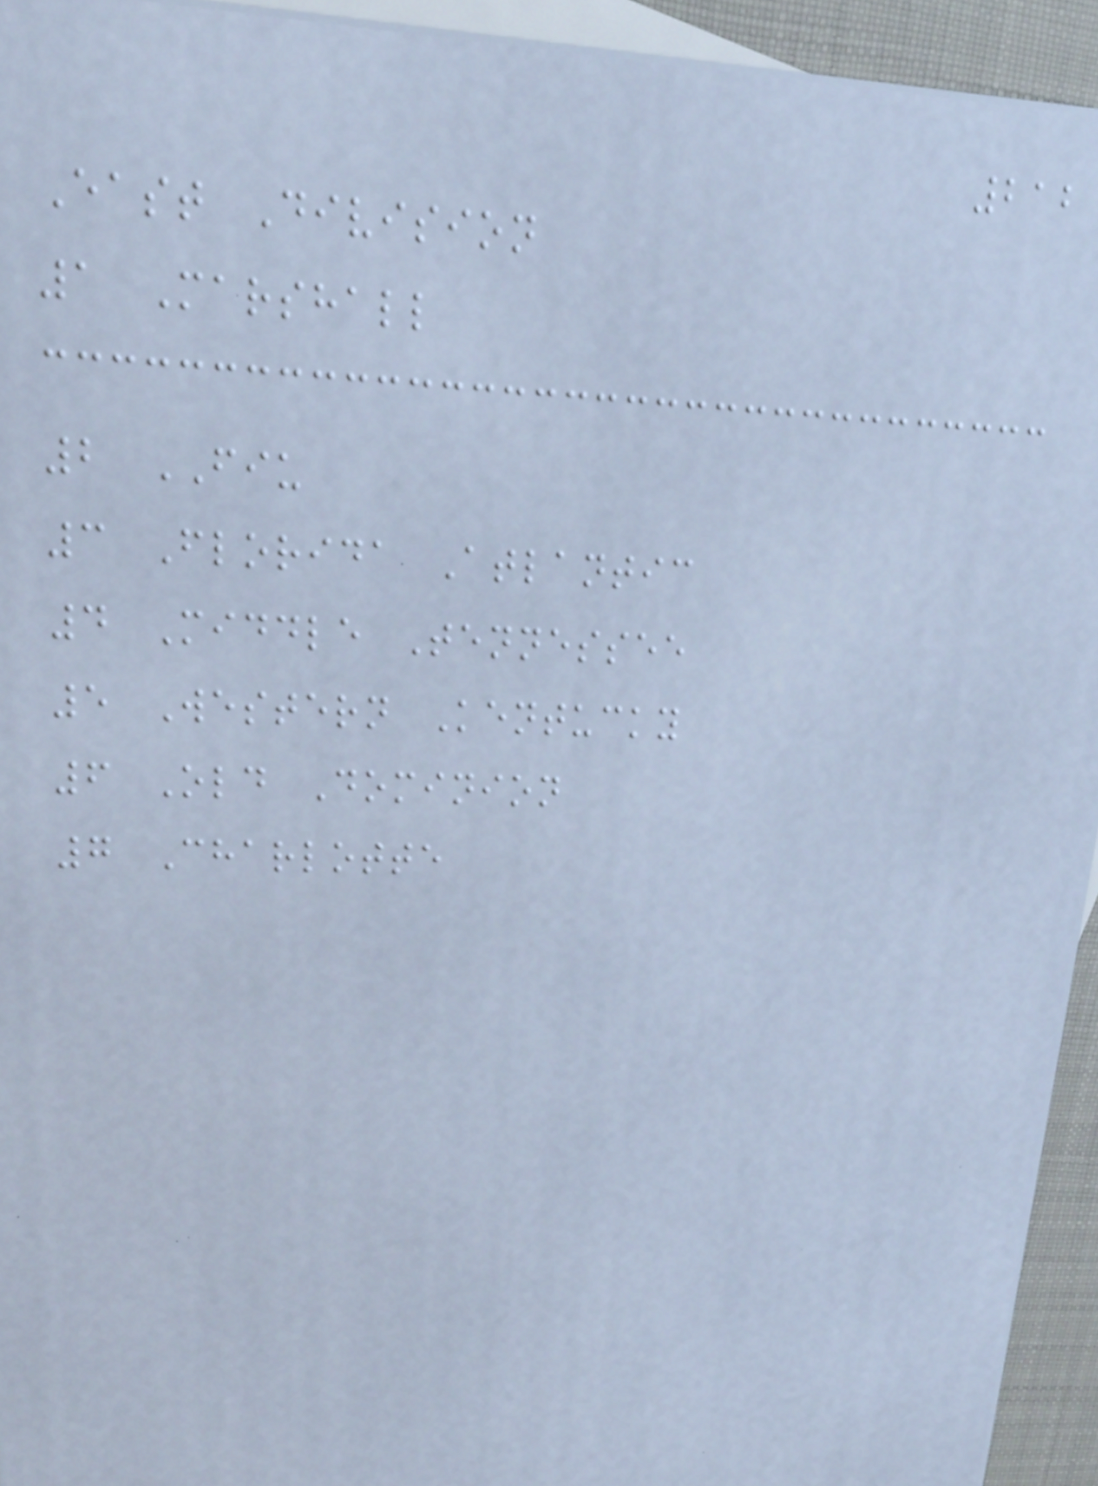212
East Division
1 Marshall
2 FIU
3 Florida Atlantic
4 Middle Tennessee
5 Western Kentucky
6 Old Dominion
7 Charlotte
